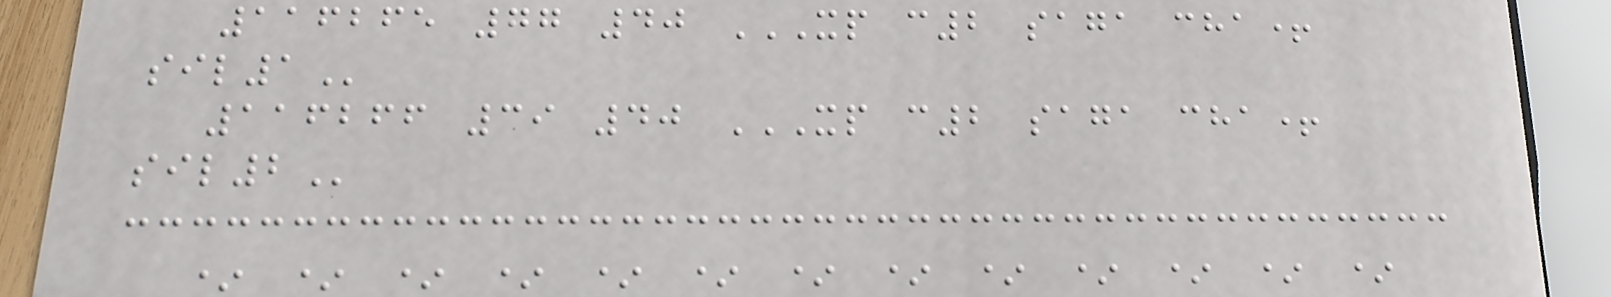116265 77 40 XP C2 SAGA CHA+
SIL1
116266 39 40 XP C2 SAGA CHA+
SIL2
* * * * * * * * * * * * *
